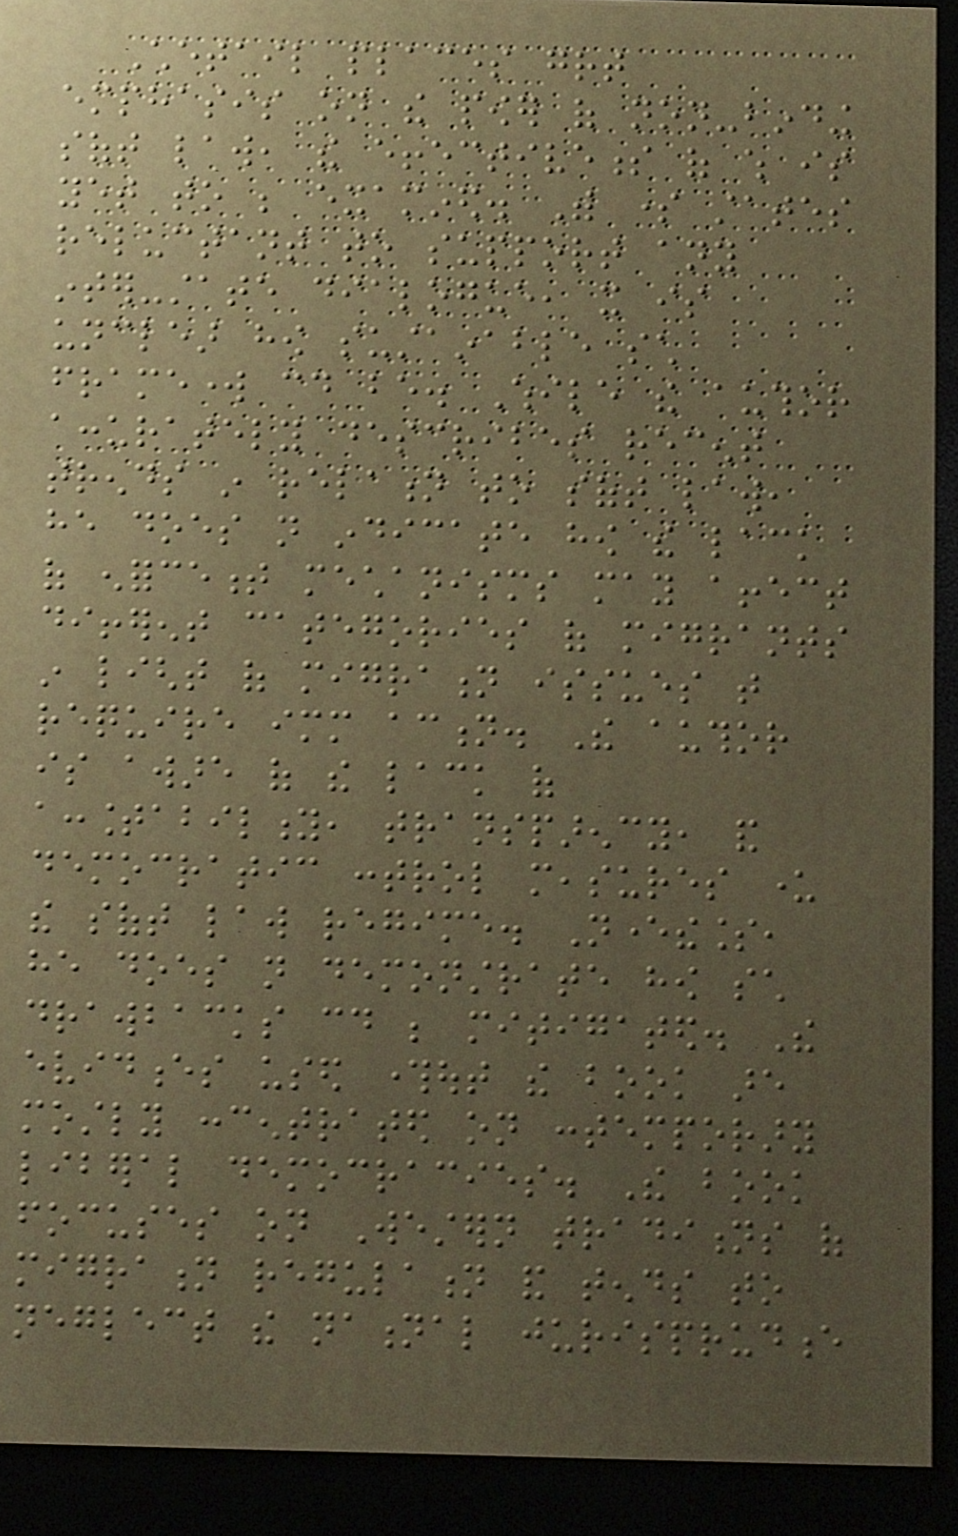Chetail places great
emphasis on the power of non-binding
soft law, the effectiveness of which is
yet to be examined. With some states
reluctant to support any
inter-state dialogue, it is
unclear how sustainable such
framework could be. While the author
accurately describes recent
trends in relation to soft law,
he does not indicate how the lack
of enforcement mechanisms may affect
different categories of migrants
in light of migration issues that
require immediate action. The author
is aware of the lack of
accountability, transparency, and
democratic control measures under
the soft law regime. Nevertheless,
he does not demonstrate how such
drawbacks could be mitigated. The
evidences used throughout the book are
mostly concentrated on contemporary
liberal democracies. The book
focuses on Western traditions of
migration regulation and tends to
neglect the national jurisprudence
